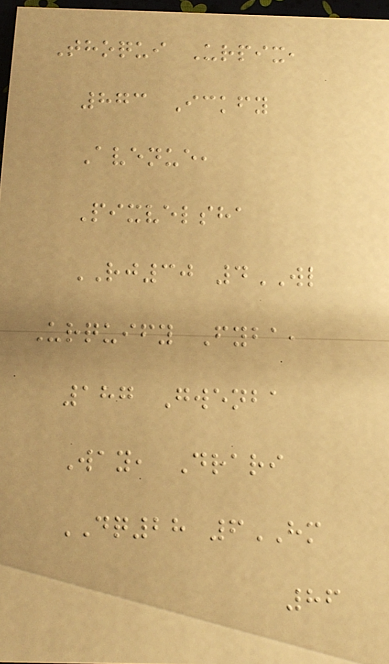Thoqui Urpix,
873 Ickfy
Avenue,
Pixvelsha
RJ30 4WL
Urquify Fyba,
187 Gwenba
Way, Drari
DQ28 6HM
86
